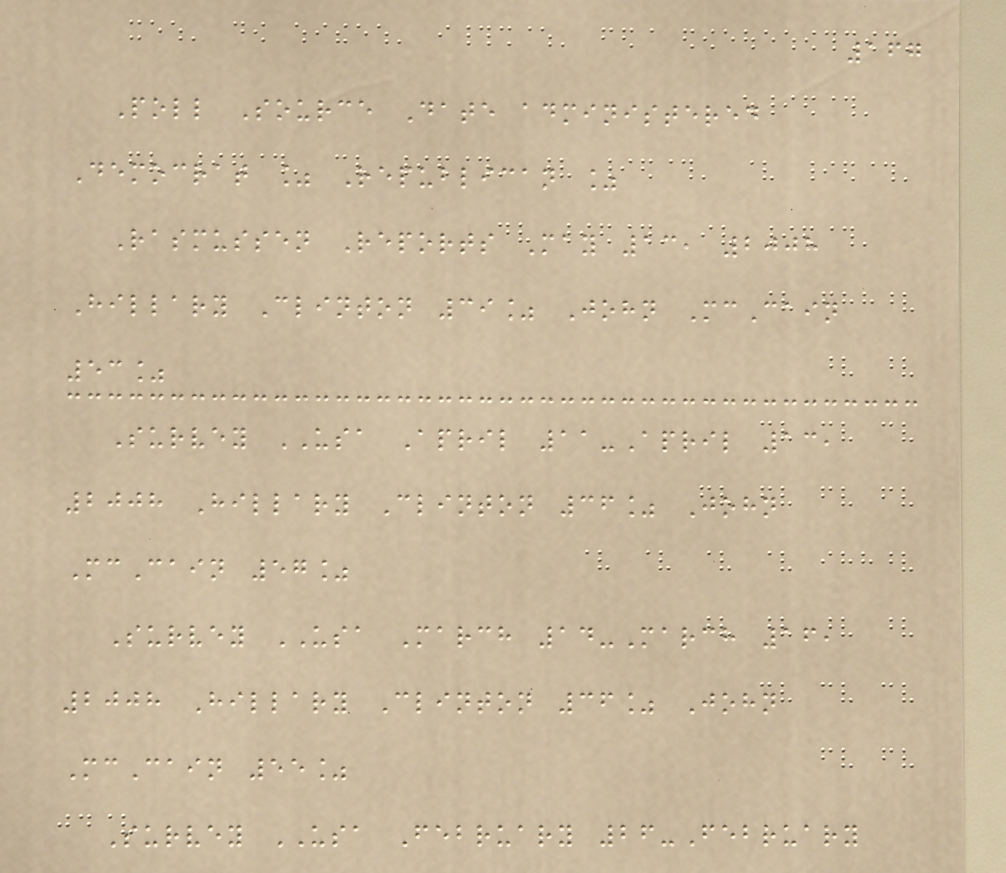167
Poll Source Date administered
Democrat % Republican %
Rasmussen Reports May 13, 2008
Hillary Clinton 39% John McCain
53%
Survey USA April 11-April 13,
2008 Hillary Clinton 36% John
McCain 57%
Survey USA March 14-March 16,
2008 Hillary Clinton 36% John
McCain 55%
Survey USA February 26-February
